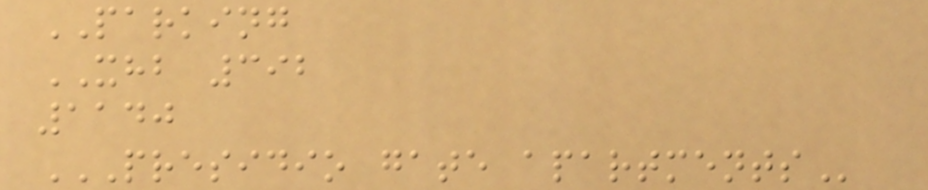PARKING
XHB 392
1140
PRESIDIO GATE APARTMENTS
